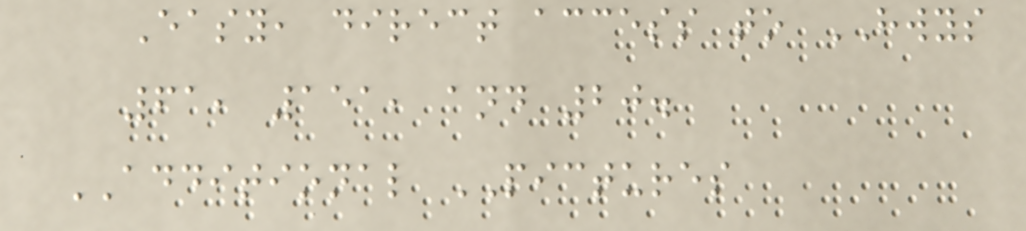Easy, direct access to HWYS
61, 151, and 20.
ADDITIONAL PICTURES
